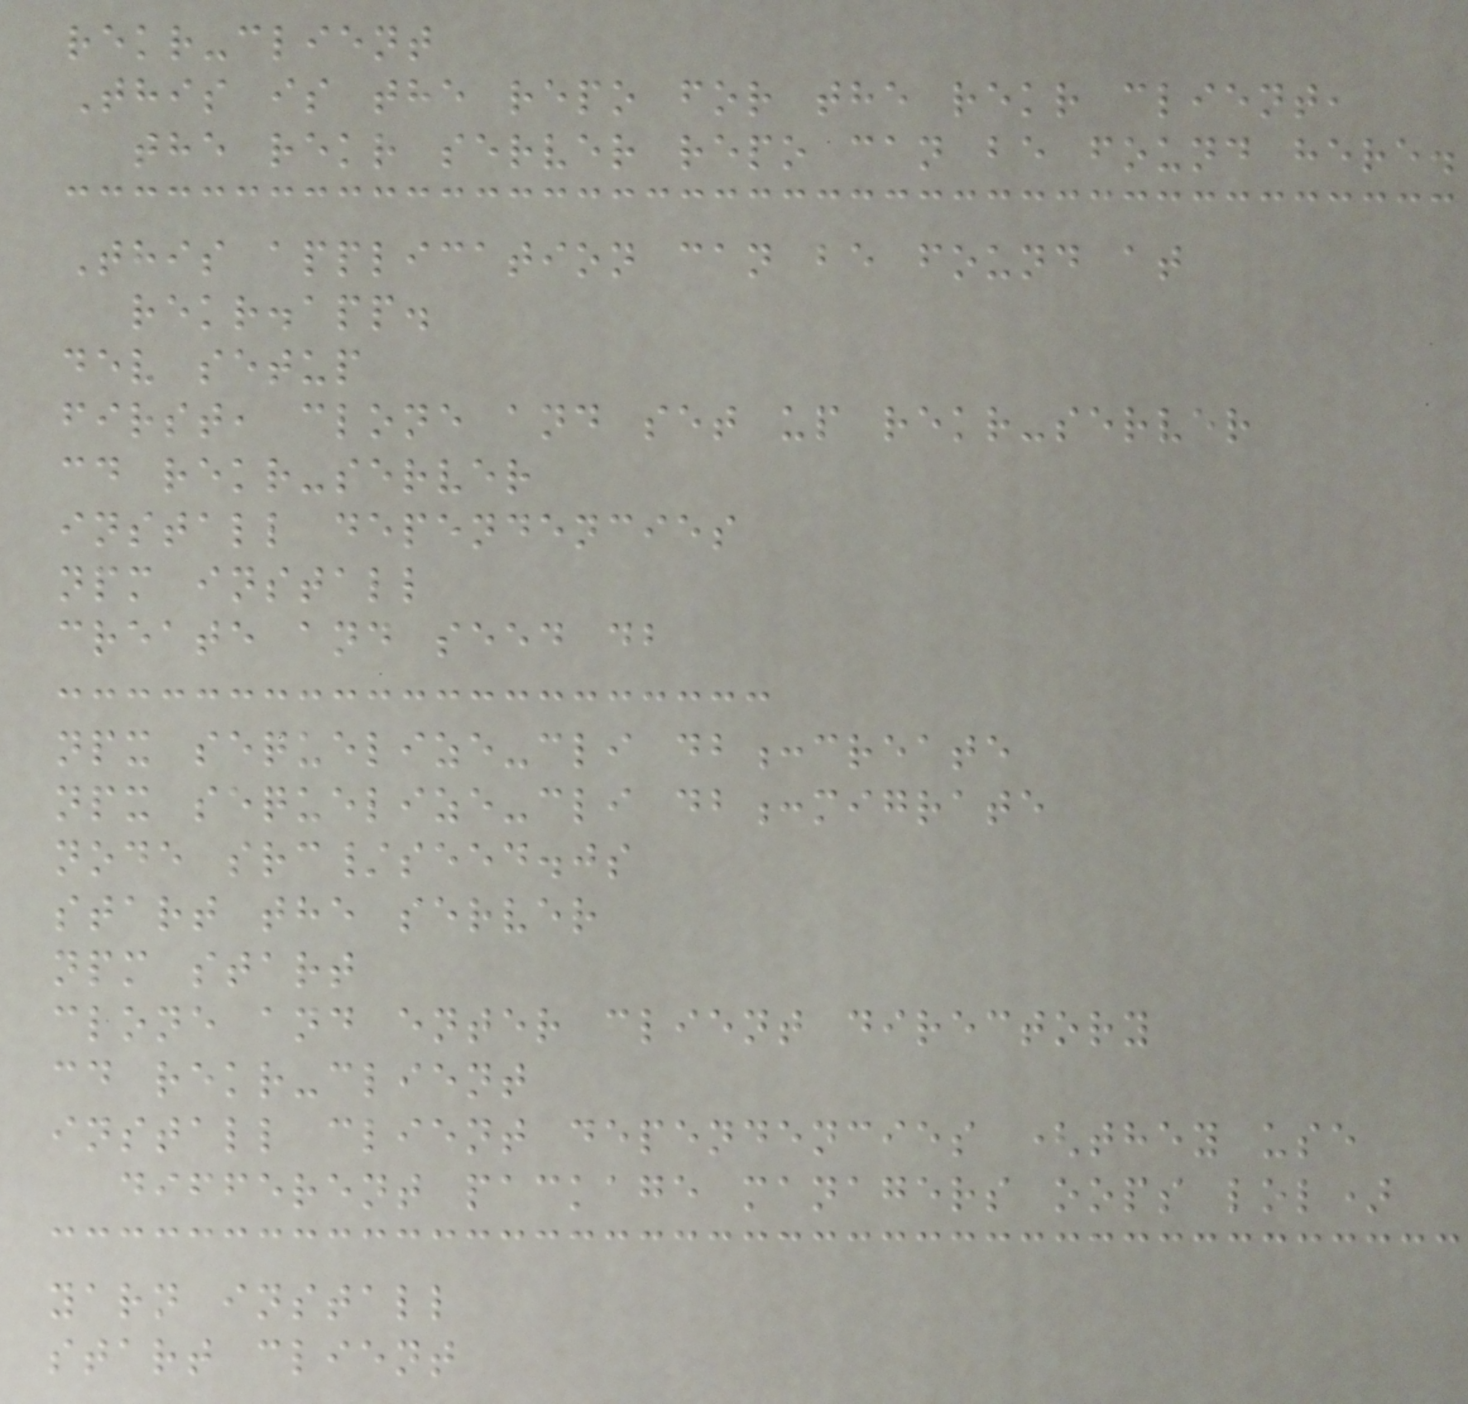rekr-client
This is the repo for the rekr client,
the rekr server repo can be found here.
This application can be found at
rekr.app.
dev setup
first, clone and set up rekr-server
cd rekr-server
install dependencies
npm install
create and seed db
npx sequelize-cli db:create
npx sequelize-cli db:migrate
node src/seed.js
start the server
npm start
clone and enter client directory
cd rekr-client
install client dependencies (they use
different package managers oops lol)
yarn install
start client
